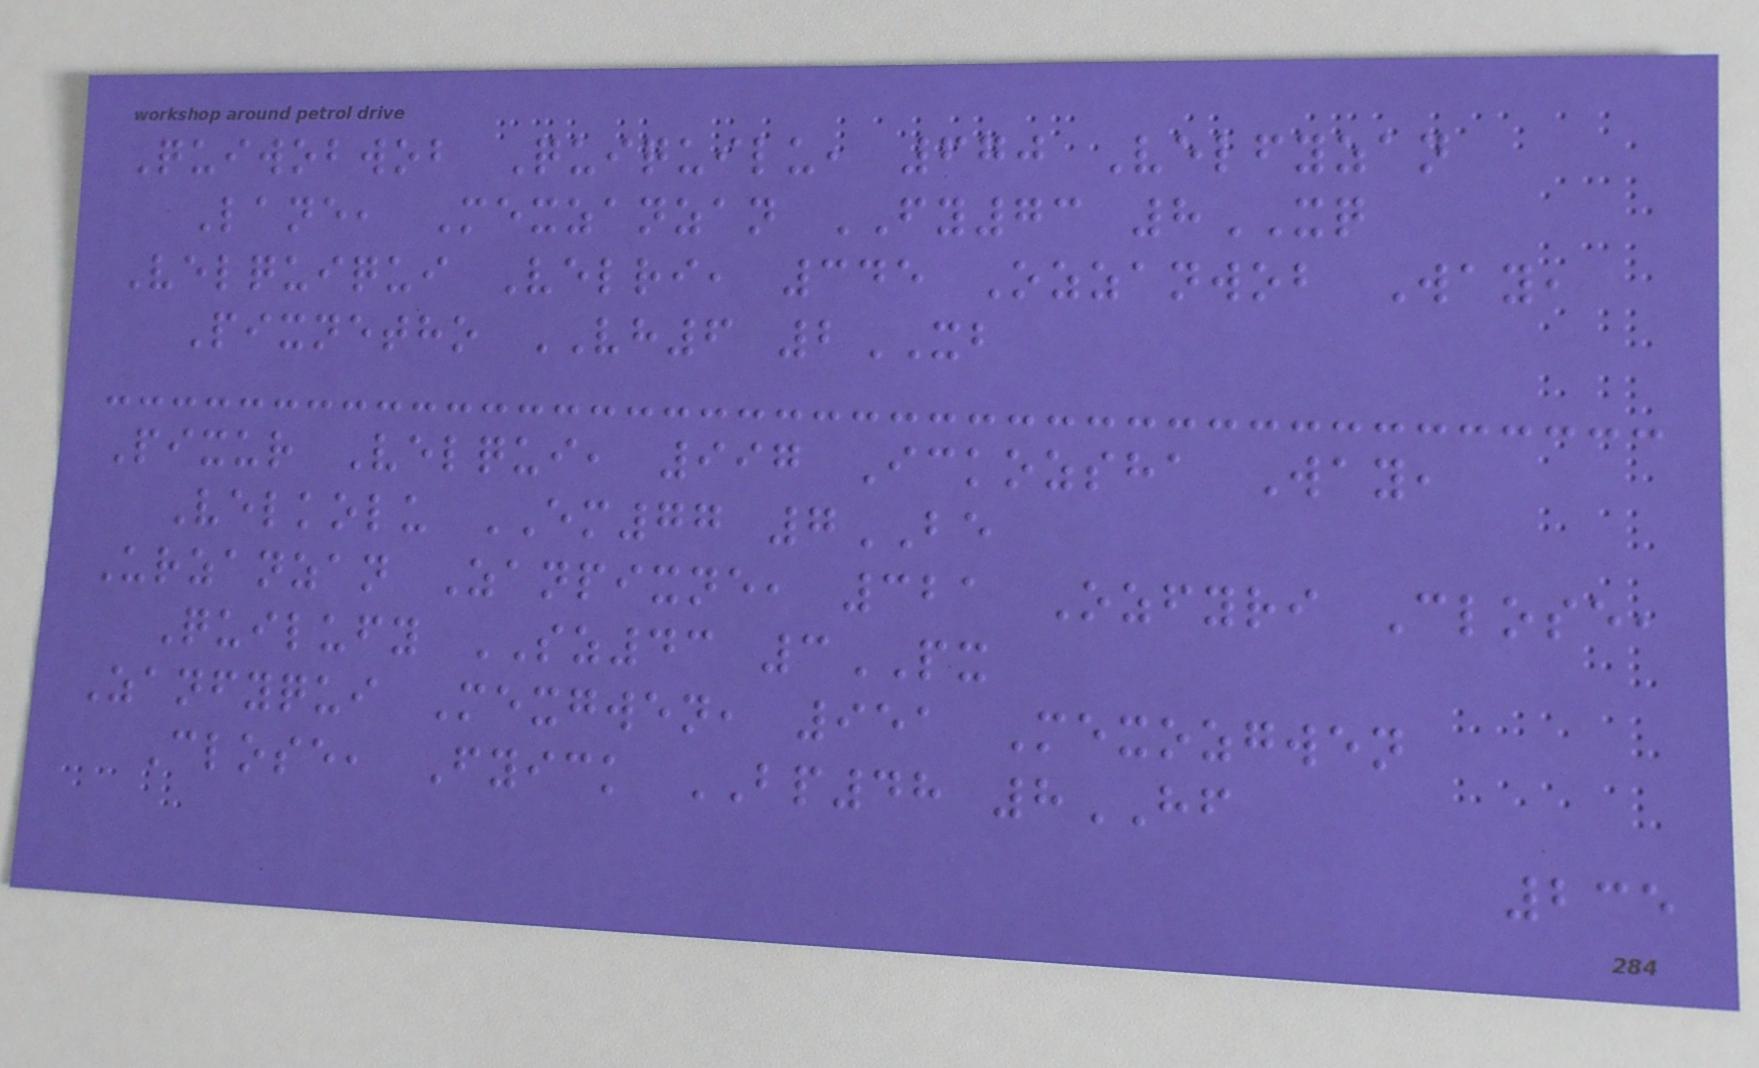Quiwobwob Quiquilu, 670 Velfyzan
Lane, Mexzanzan FY73 8XQ
Velquiqui Velri, 345 Ozzanwob Way,
Pixnetho VH6 2XB
Pixur Velqui, 997 Ickozsha Way,
Velkolu EM77 7BE
Urzanzan Zanpixne, 321 Ozfyri Close,
Quilufy SZ43 3PX
Zanfyqui Mexgwen, 951 Mexozgwen
Close, Fyick BP48 8HF
235
